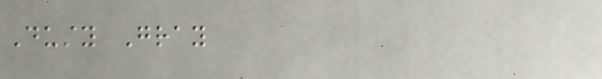Dusty Gray
